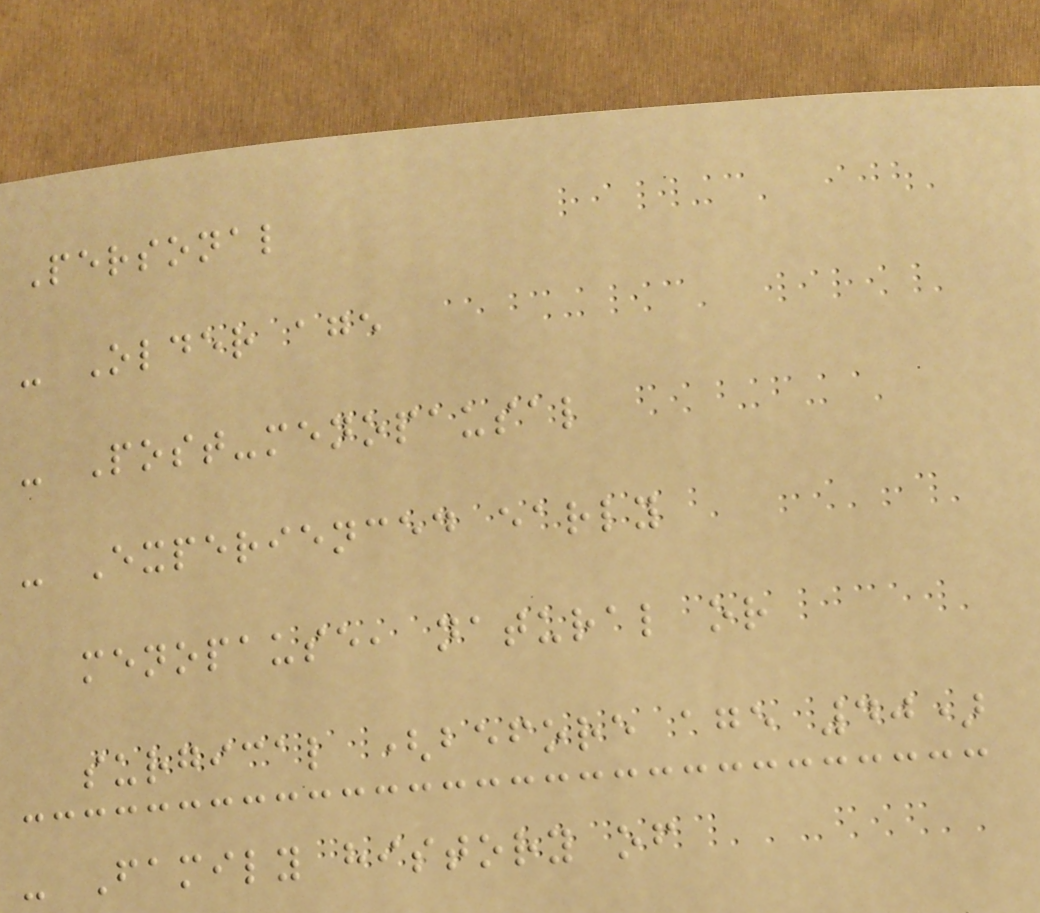Personal
- Older age
- Post-menopausal
- Experienced early
menopause, natural or
surgical (before age 40)
- Family history of
